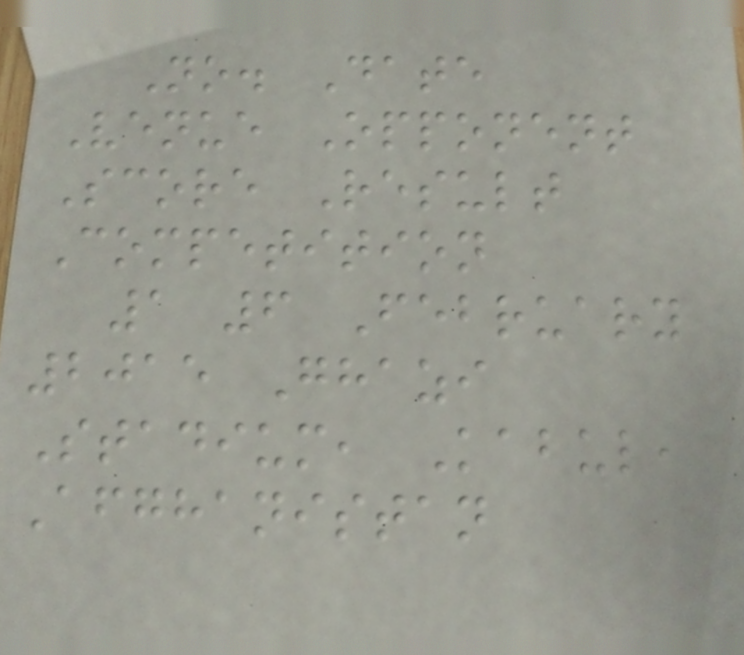No. Date
Venue Opponent
Score Result
Competition
1 6 February
2015 Ghazi
Stadium, Kabul,
Afghanistan
